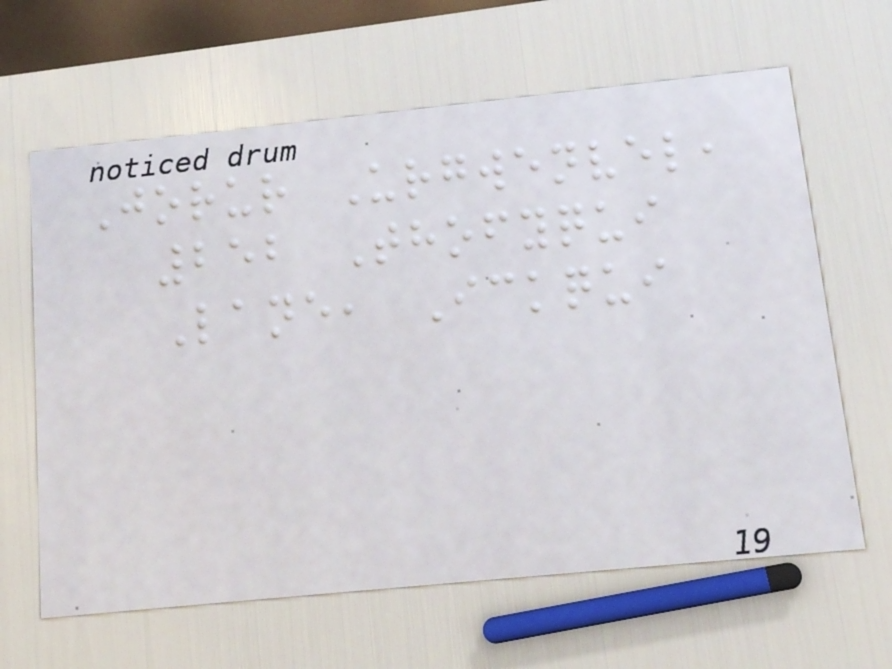Jorur Urgwenvel,
252 Thofyqui
Lane, Ickqui
